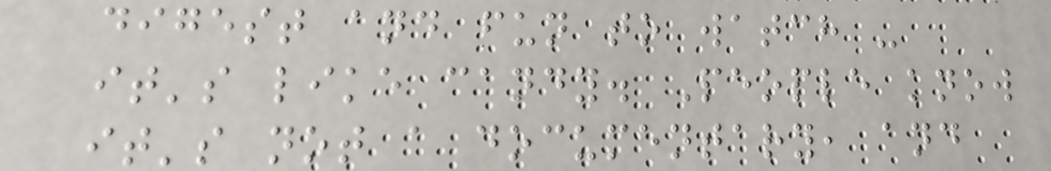digest and fun to watch -
it's like candy. People know
it's not a documentary, and
